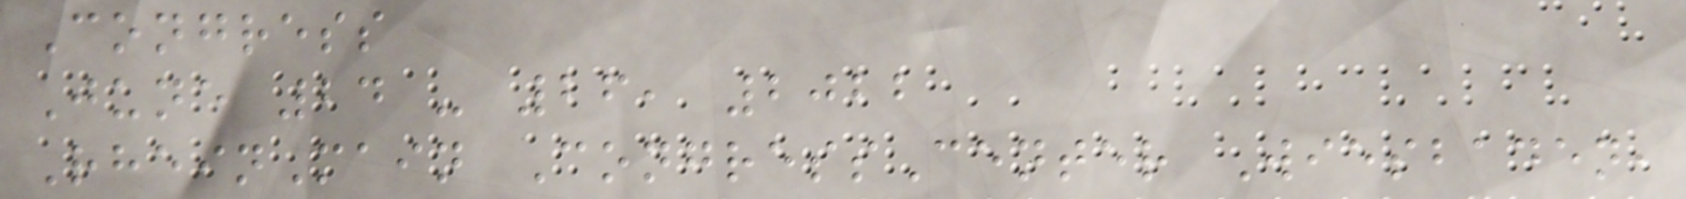Congress
June 24 - 26, 2022
RheinMain CongressCenter Wiesbaden,
